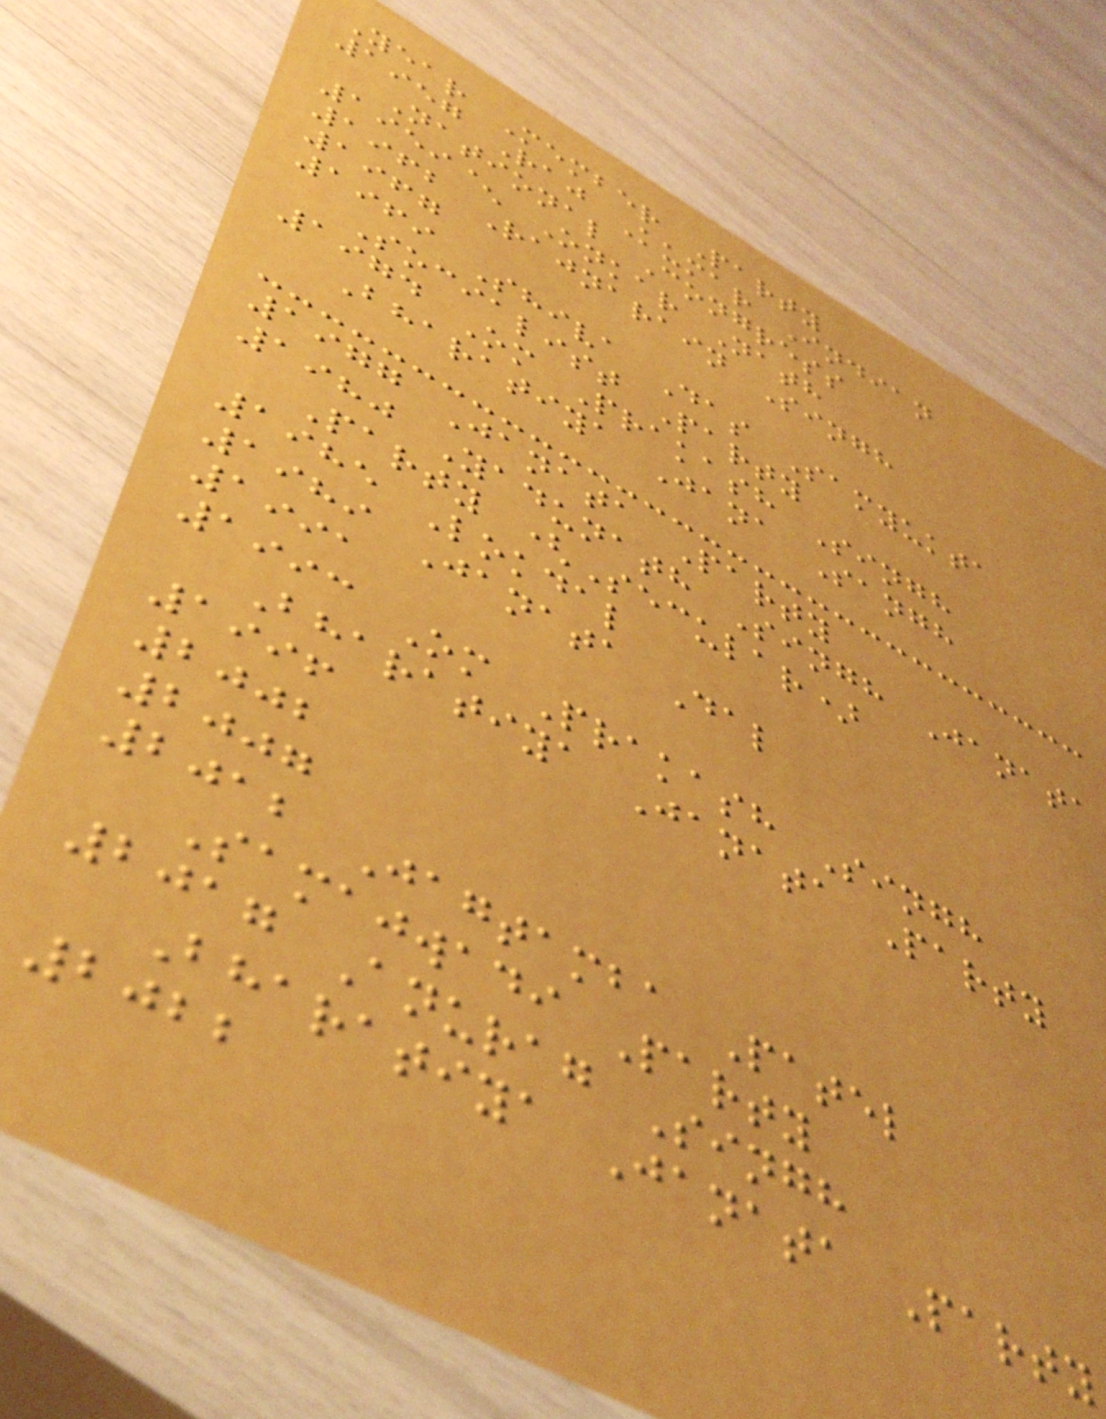Year Member Party
1957 Raj Kumar Indian
National Congress
1959^ Onkar Nath
1962 Rajnarain Singh
1967
1969 Shiva Das Samyukta
Socialist Party
1974 Om Prakash Singh
Bharatiya Jana Sangh
1977 Janata Party
1980 Yadunath Singh Janata
Party (Secular)
1985 Lokdal
1989 Janata Dal
1991
1993 Om Prakash Singh
Bharatiya Janata Party
1996
2002
2007
2012 Jagtamba Patel
Samajwadi Party
2017 Anurag Singh
Bharatiya Janata Party
2022
